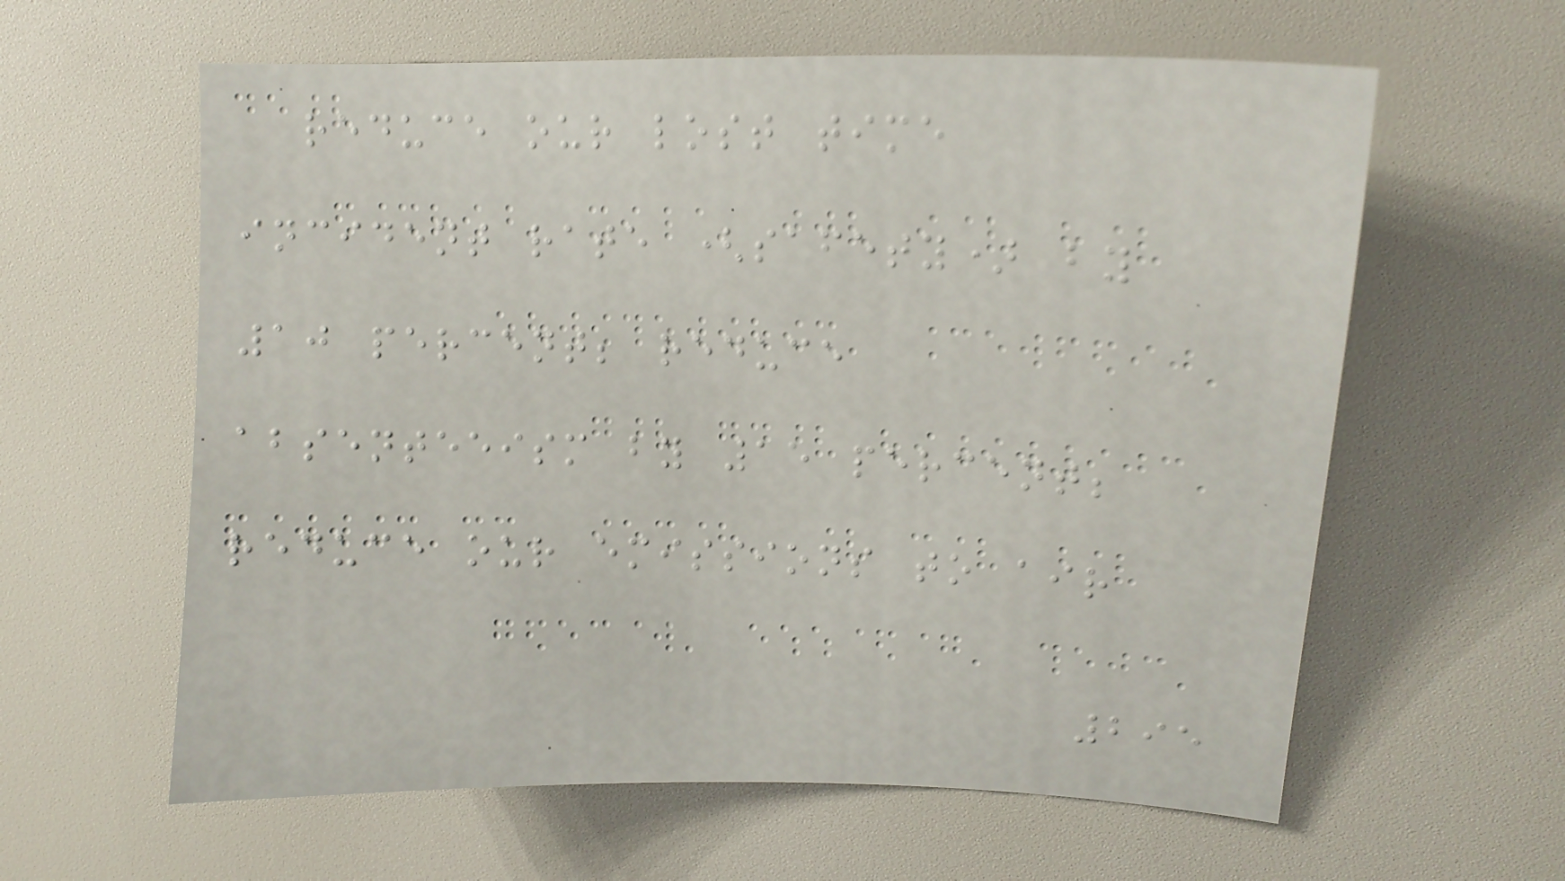reduce our lost time
incident rate (safety) by
10 percent; reduce
absenteeism by 15 percent;
reduce our emissions to air
295
